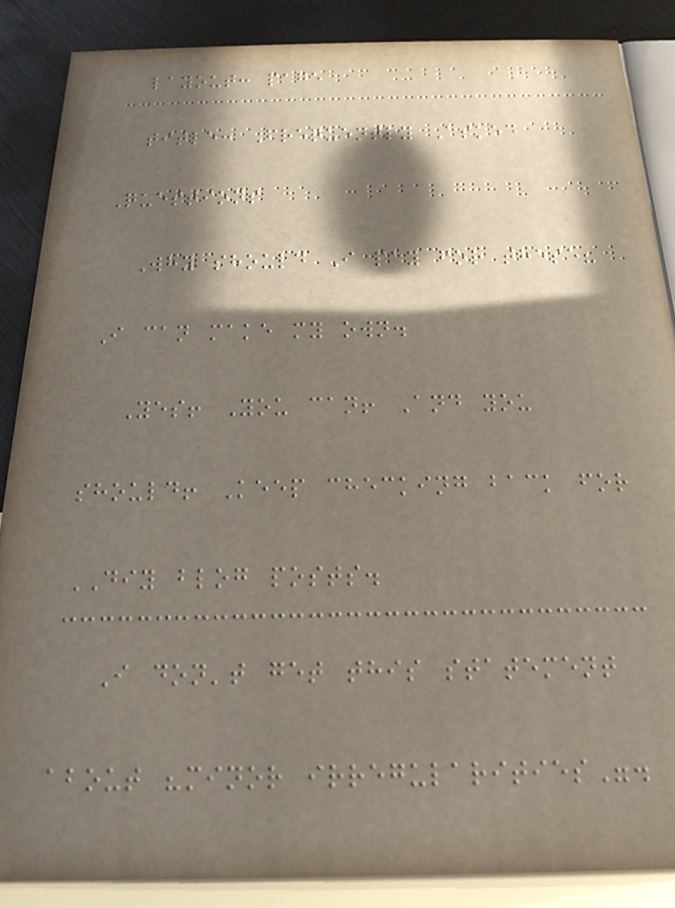layout: page
title: Frequently Asked
Questions
Why should I pay for these?
I can make my own.
Yes! You can! And you
should! Keep checking back for
DIY blog posts.
I don't get this statement
about "minor irregularities".
